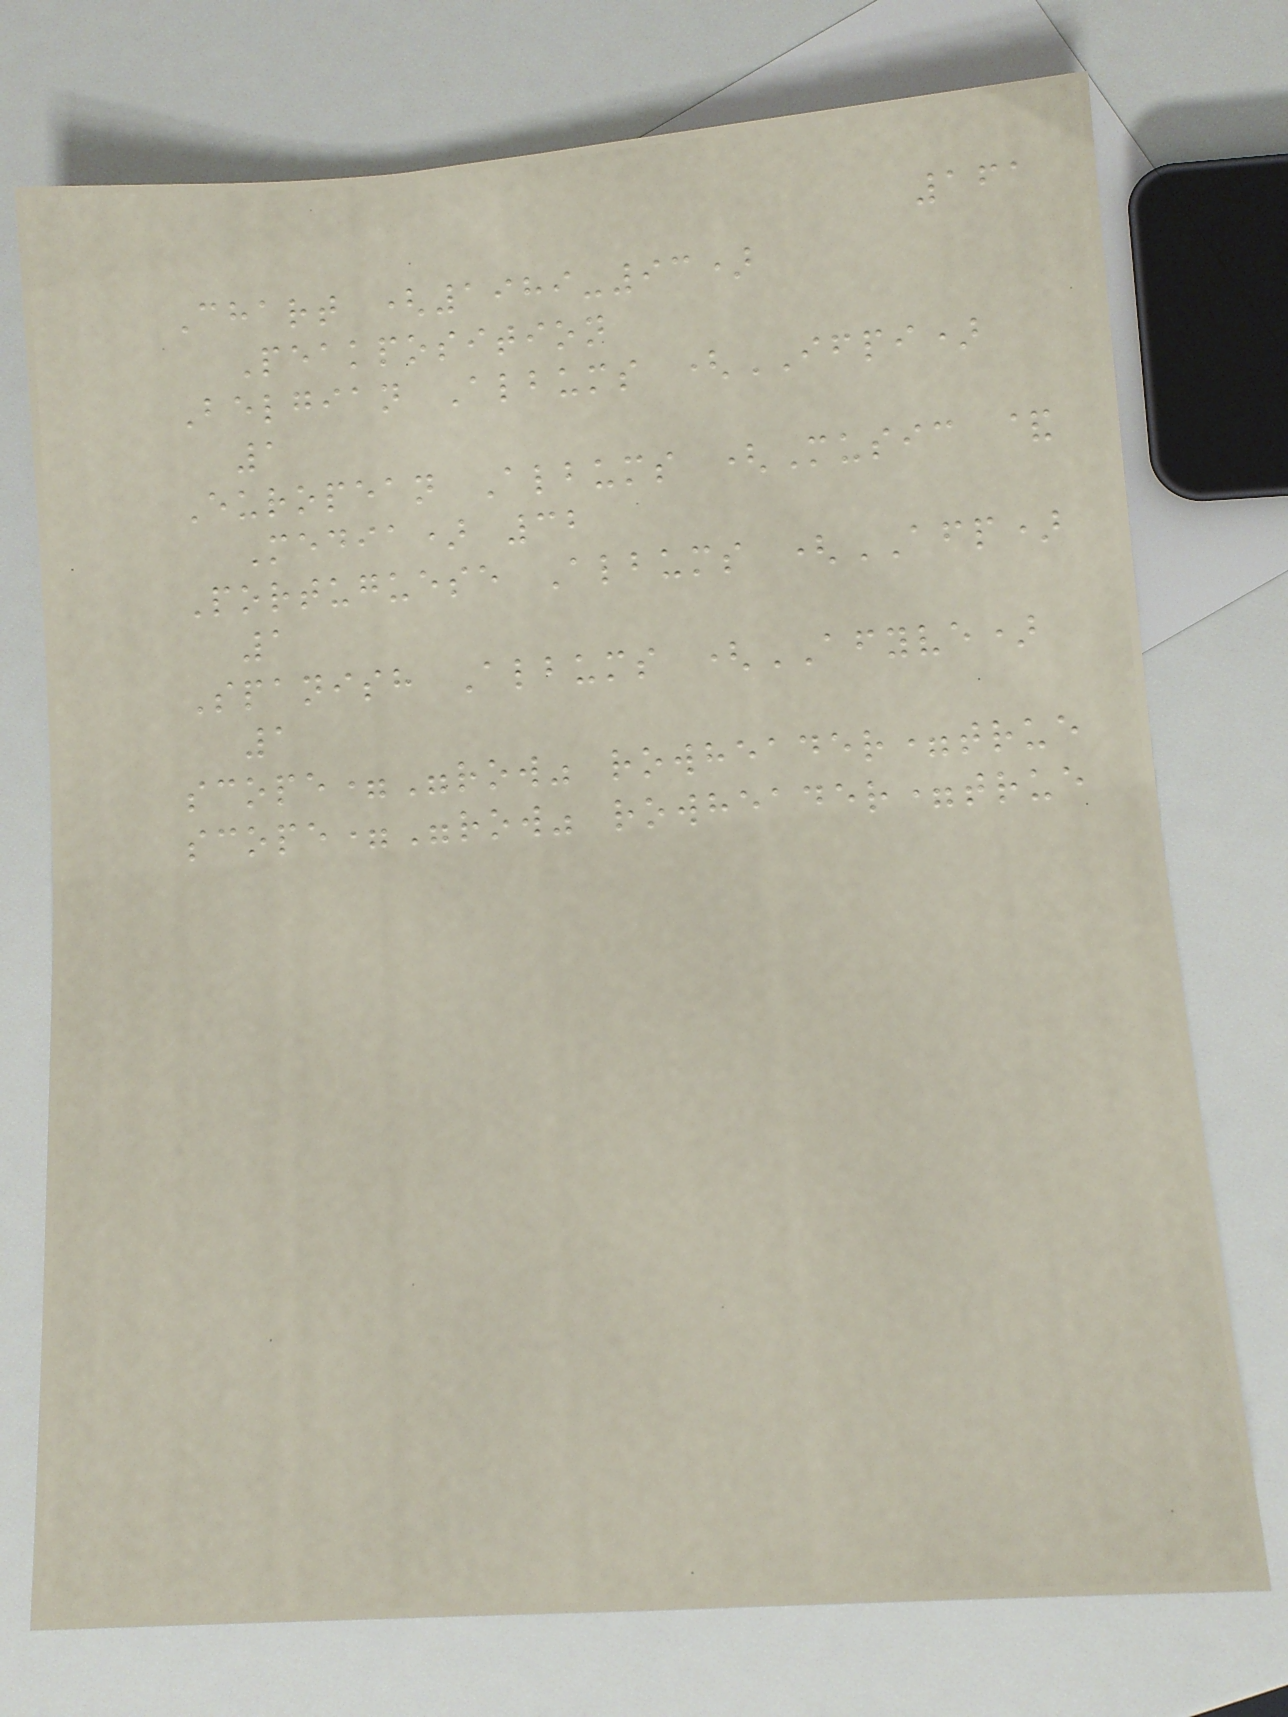161
Chart (1989-93)
Peakposition
Belgian Albums (IFPI)
1
European Albums (Music &
Media) 32
Portuguese Albums (AFP)
1
Spanish Albums (AFYVE)
1
scope="row" rowheader=true
scope="row" rowheader=true
